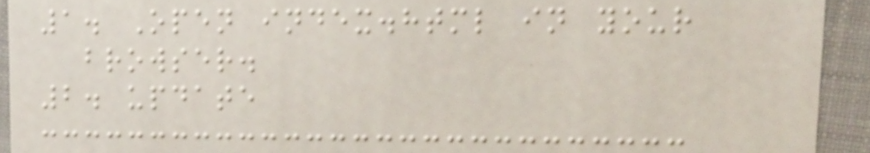1. Open index.html in your
browser.
2. update
